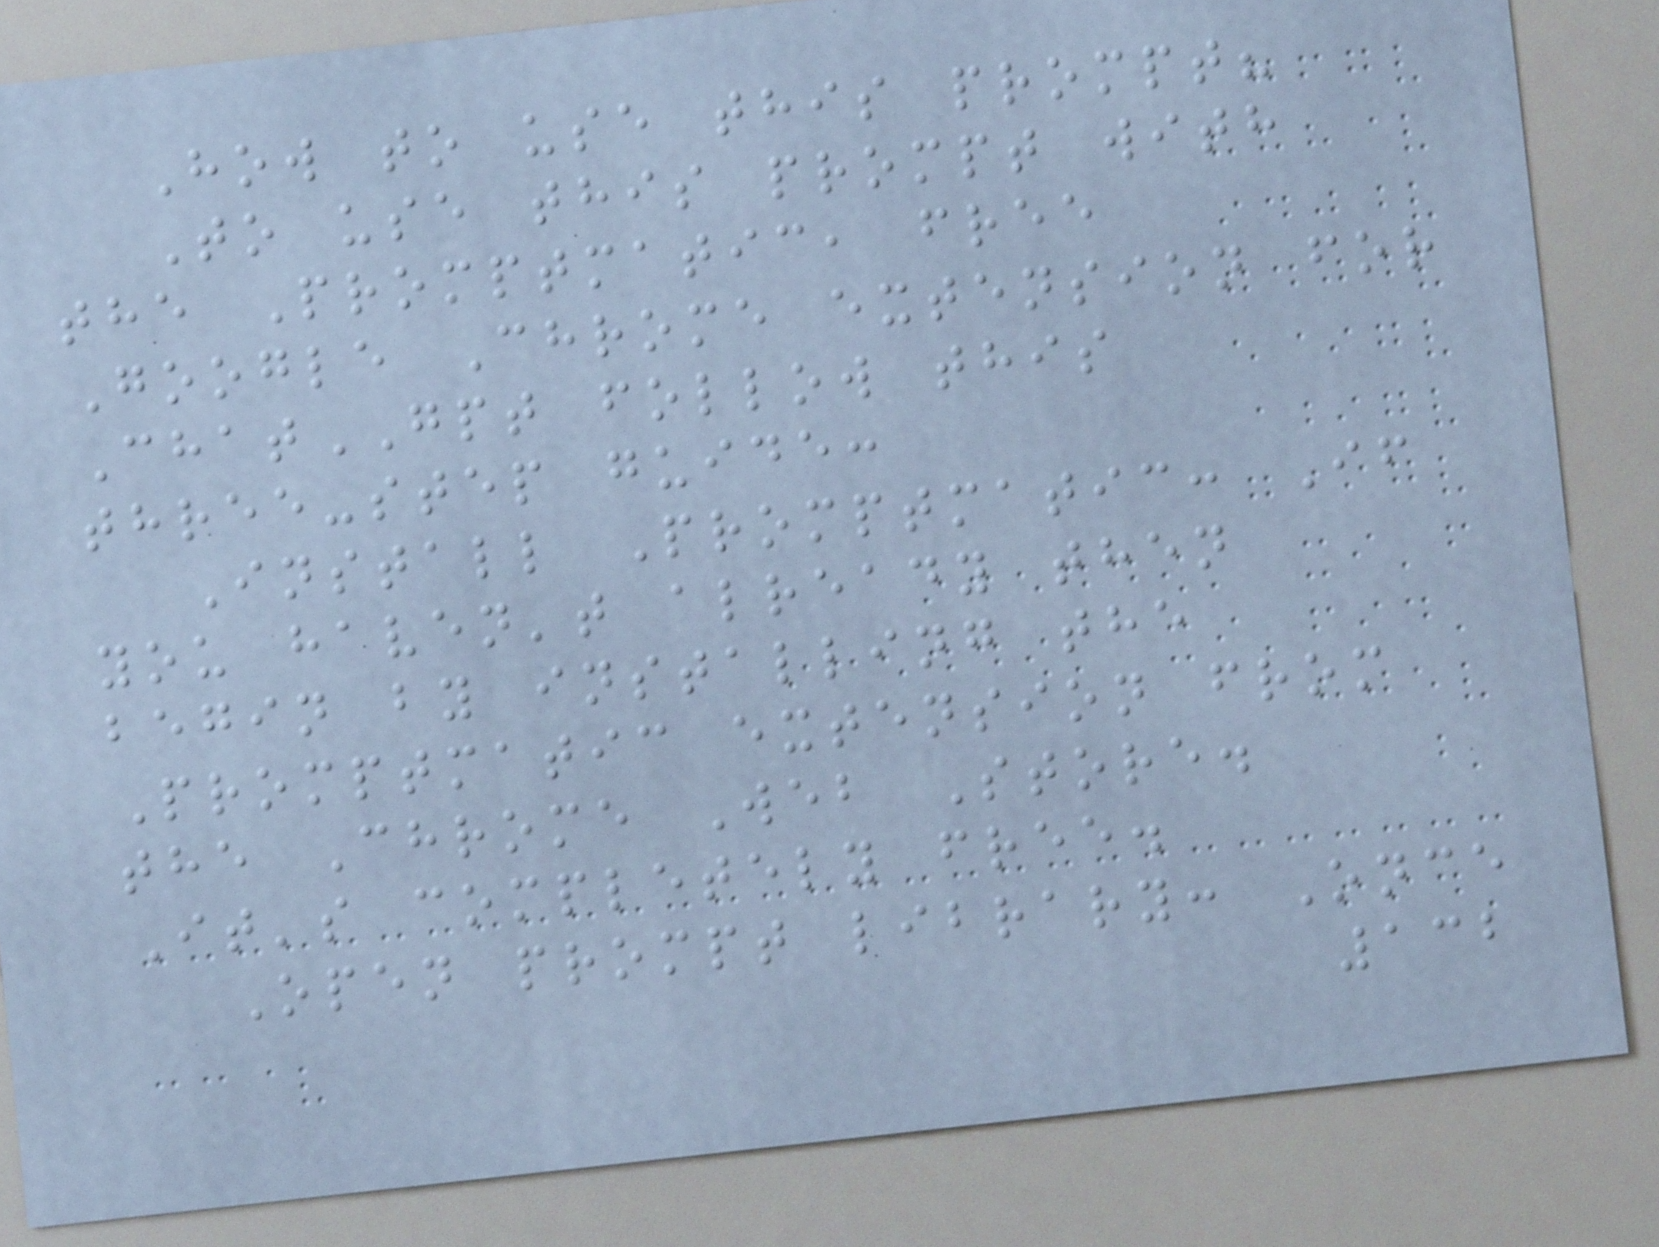How to use this prompt?
To use this prompt with
the Promptmatic, free
Google Chrome extension for
ChatGPT follow this
three-step guide:
Install Promptmatic: If
you haven't already then
begin by installing the
Promptmatic extension from
the Chrome Web Store.
It's completely free.
Open prompt library: Once
132
